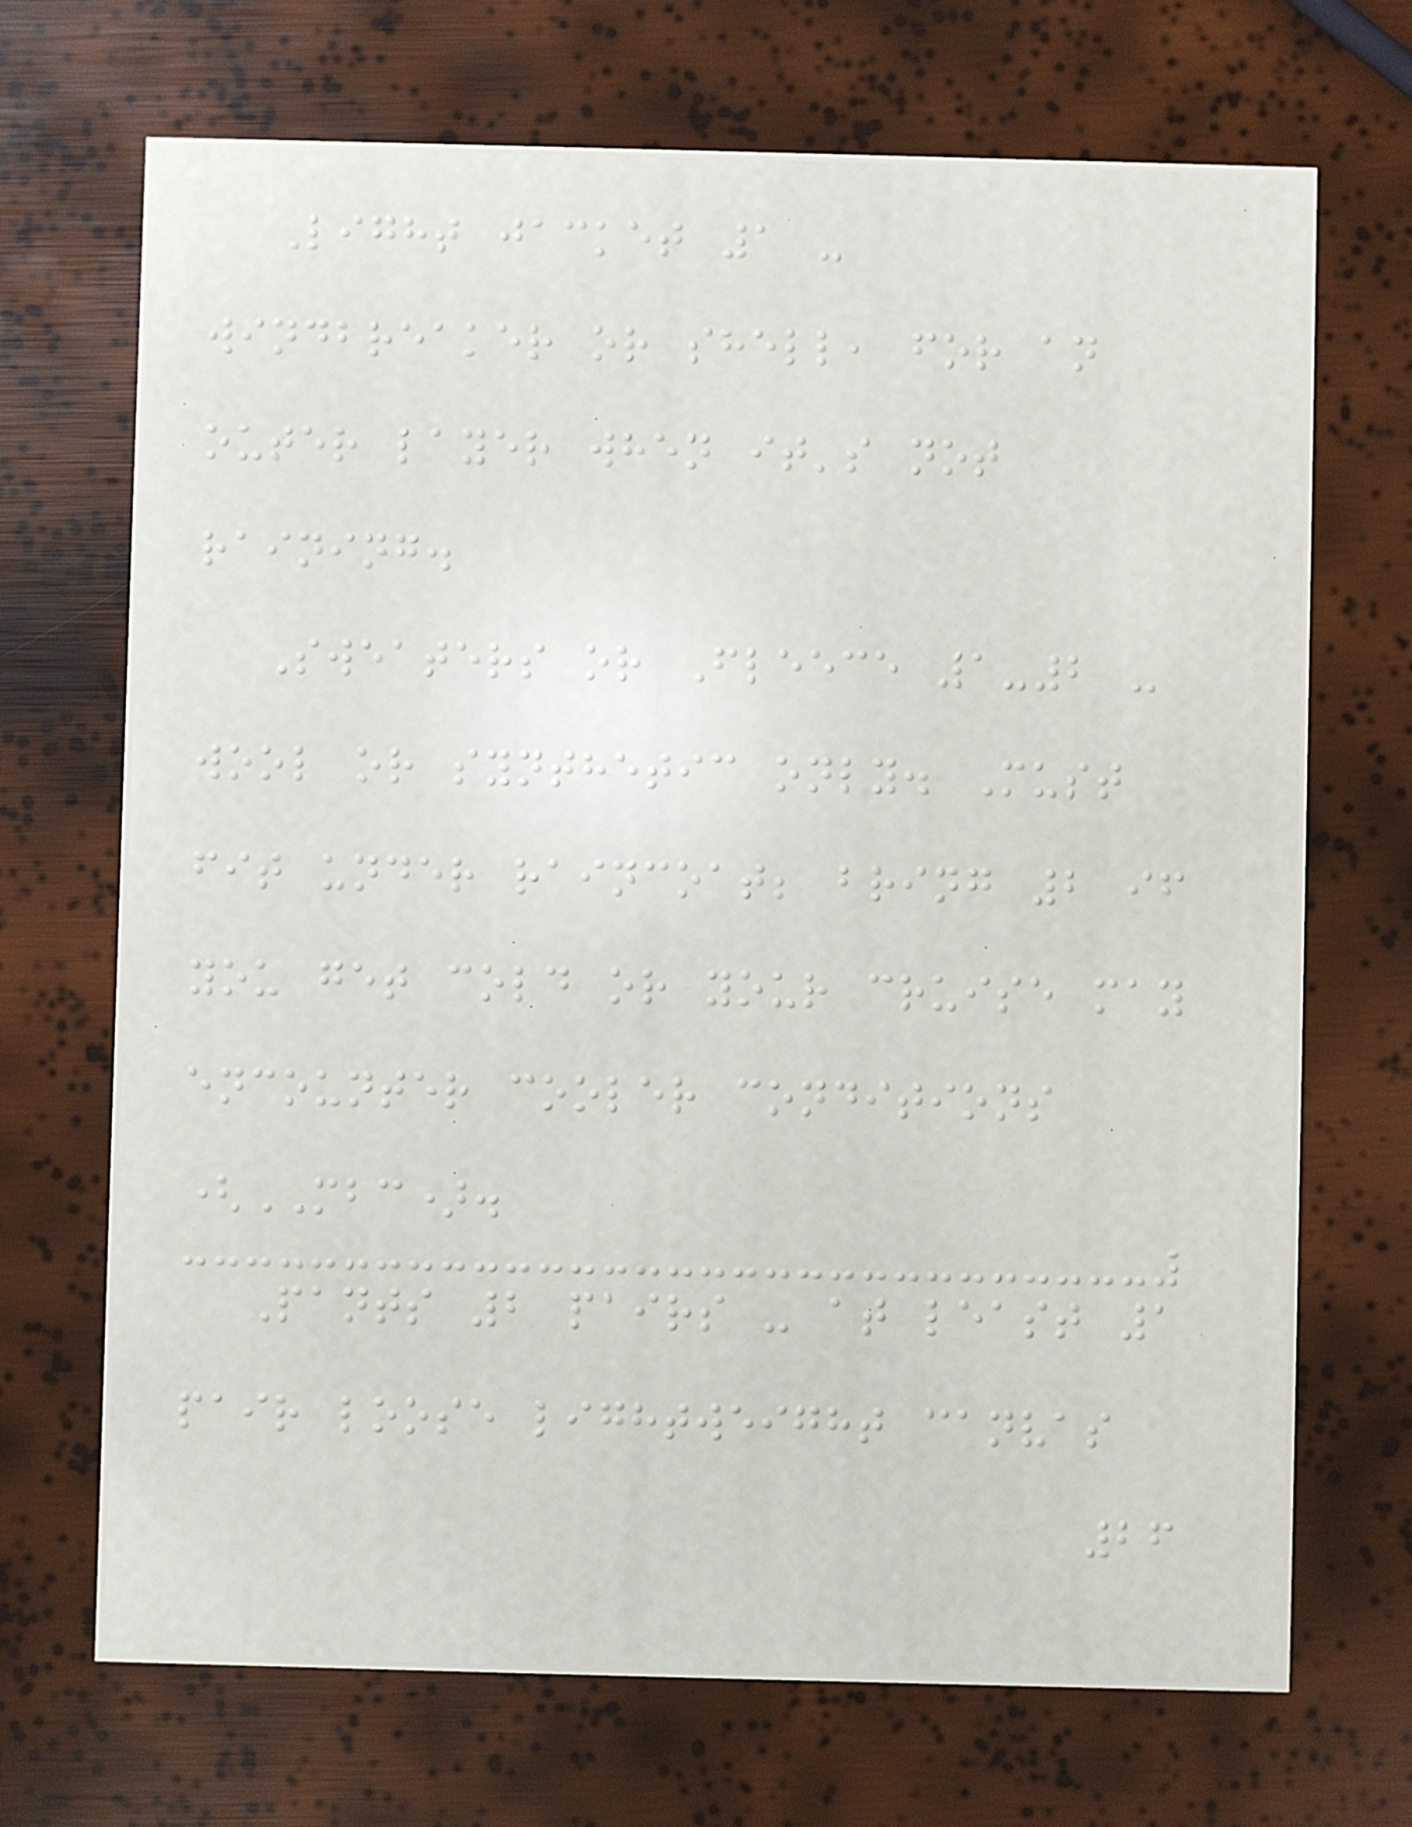Light jacket 1 -
windbreaker or shell, for an
outer layer when it's not
raining.
Sweaters or Fleece 1-2 -
wool or synthetic only. Must
fit under raincoat; bring 2 if
you get cold or your cruise may
encounter cooler conditions
(MBC).
Pants 2 pairs - at least 1
pair loose lightweight canvas
26
